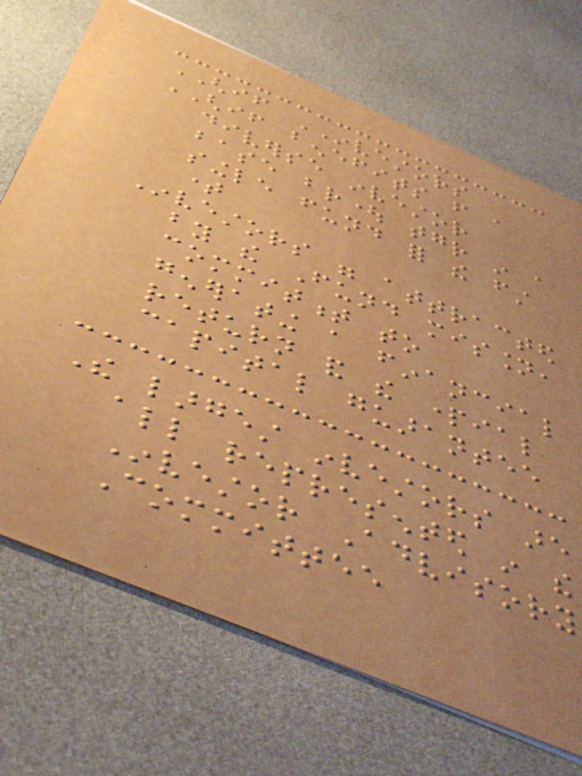GHIF INVESTORS
GHIF benefits from a
diverse investor
base brought together in a
single fund for the first
time
Investors were attracted
by the Fund mission,
commitment to
generating a financial
return and the partial
capital guarantee
The largest investors are
all represented in the
Investor Advisory
Committee
